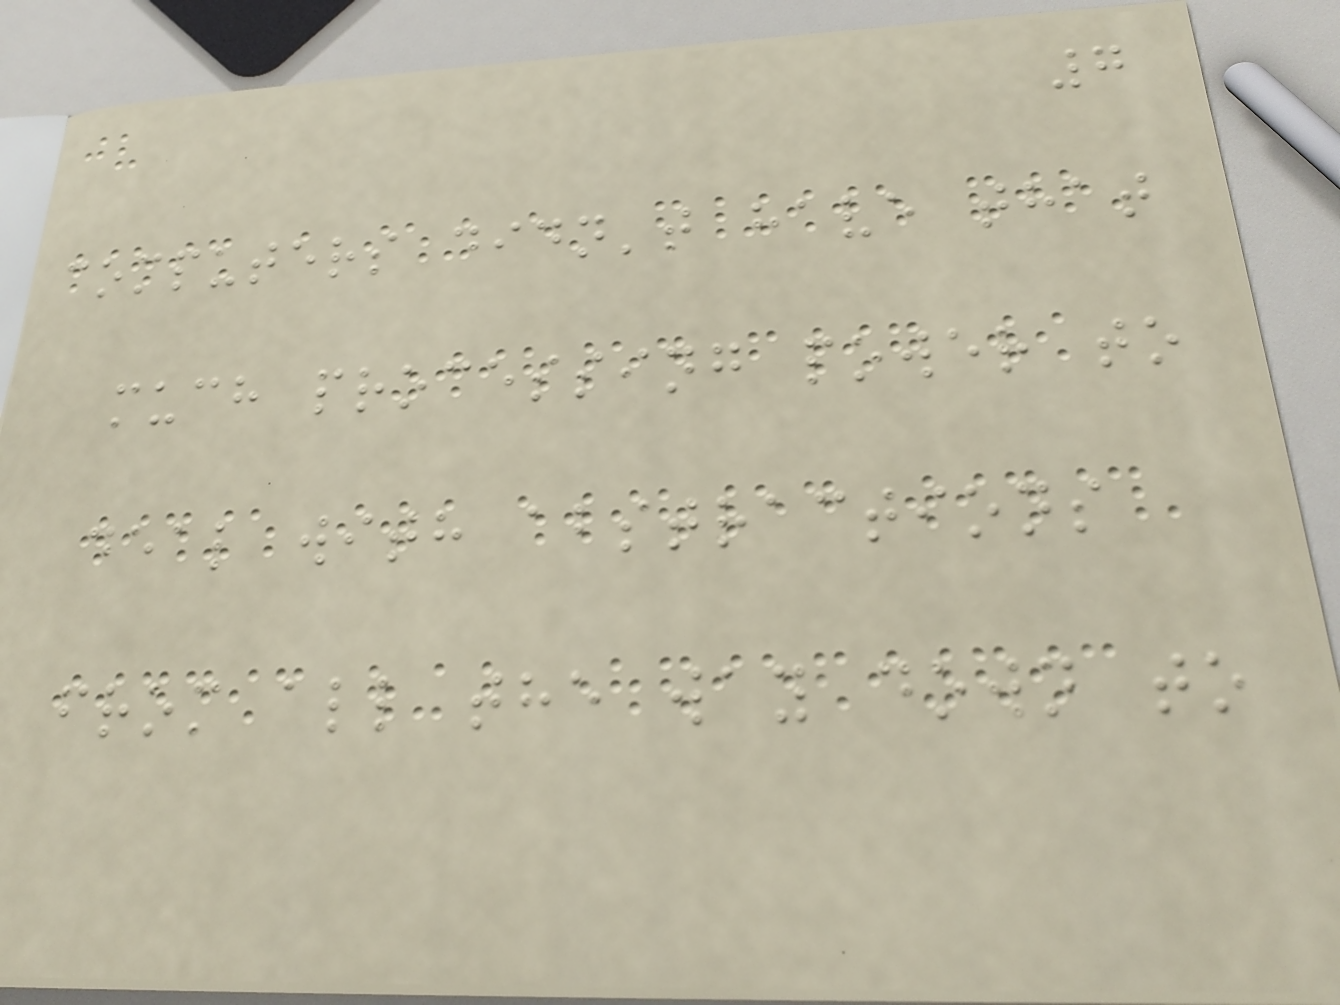7
computers didn't have that
much processing power to
deal with abstractions
from all the way down to
